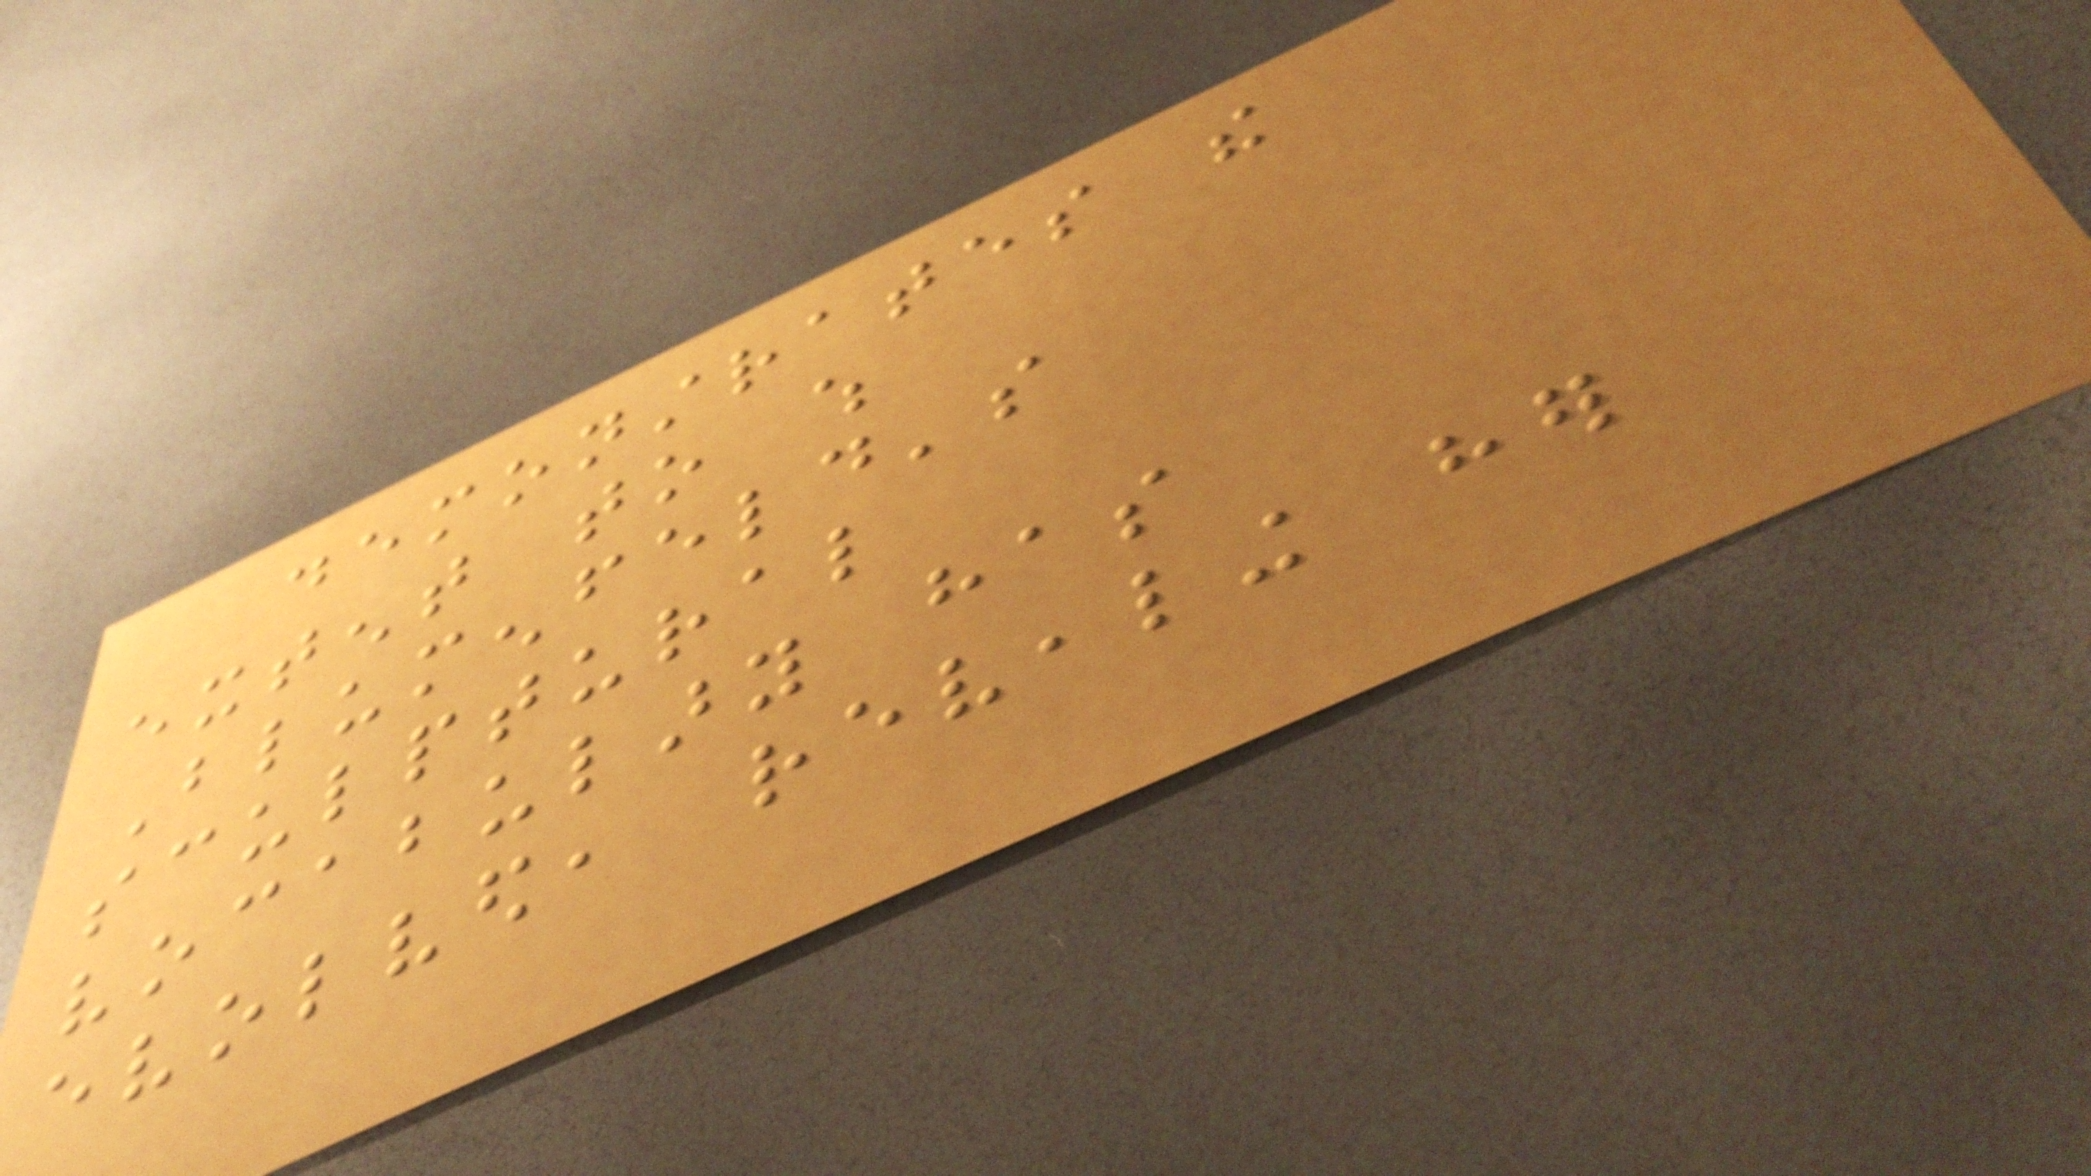demonstrates the
extent to which
Blumenfeld's
sculptural
vocabulary has
evolved, revealing her
